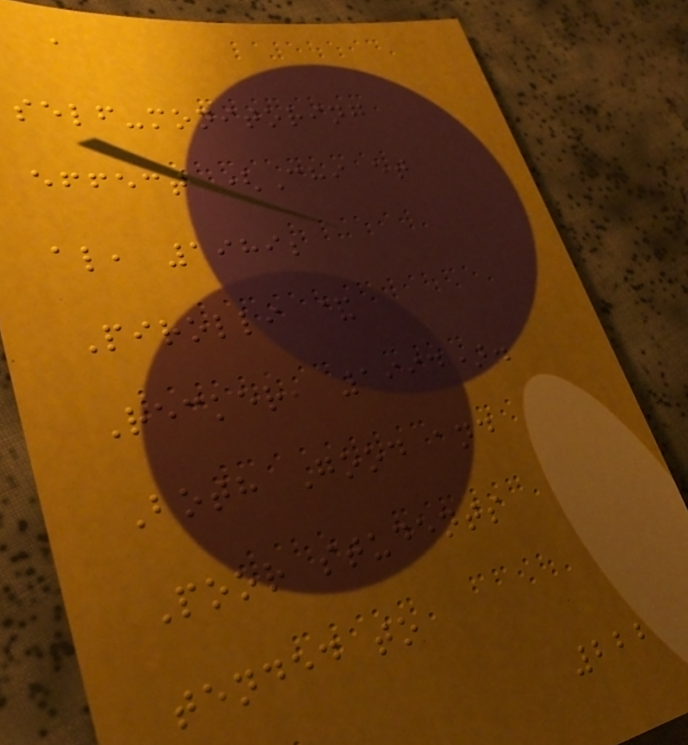a
self-monitoring
effect (Chi et
al, 1989;
Pirolli &
Recker, 1994).
Both Good and
Poor students
tended to
222
